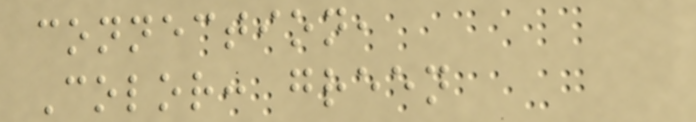connection,
Color: green
